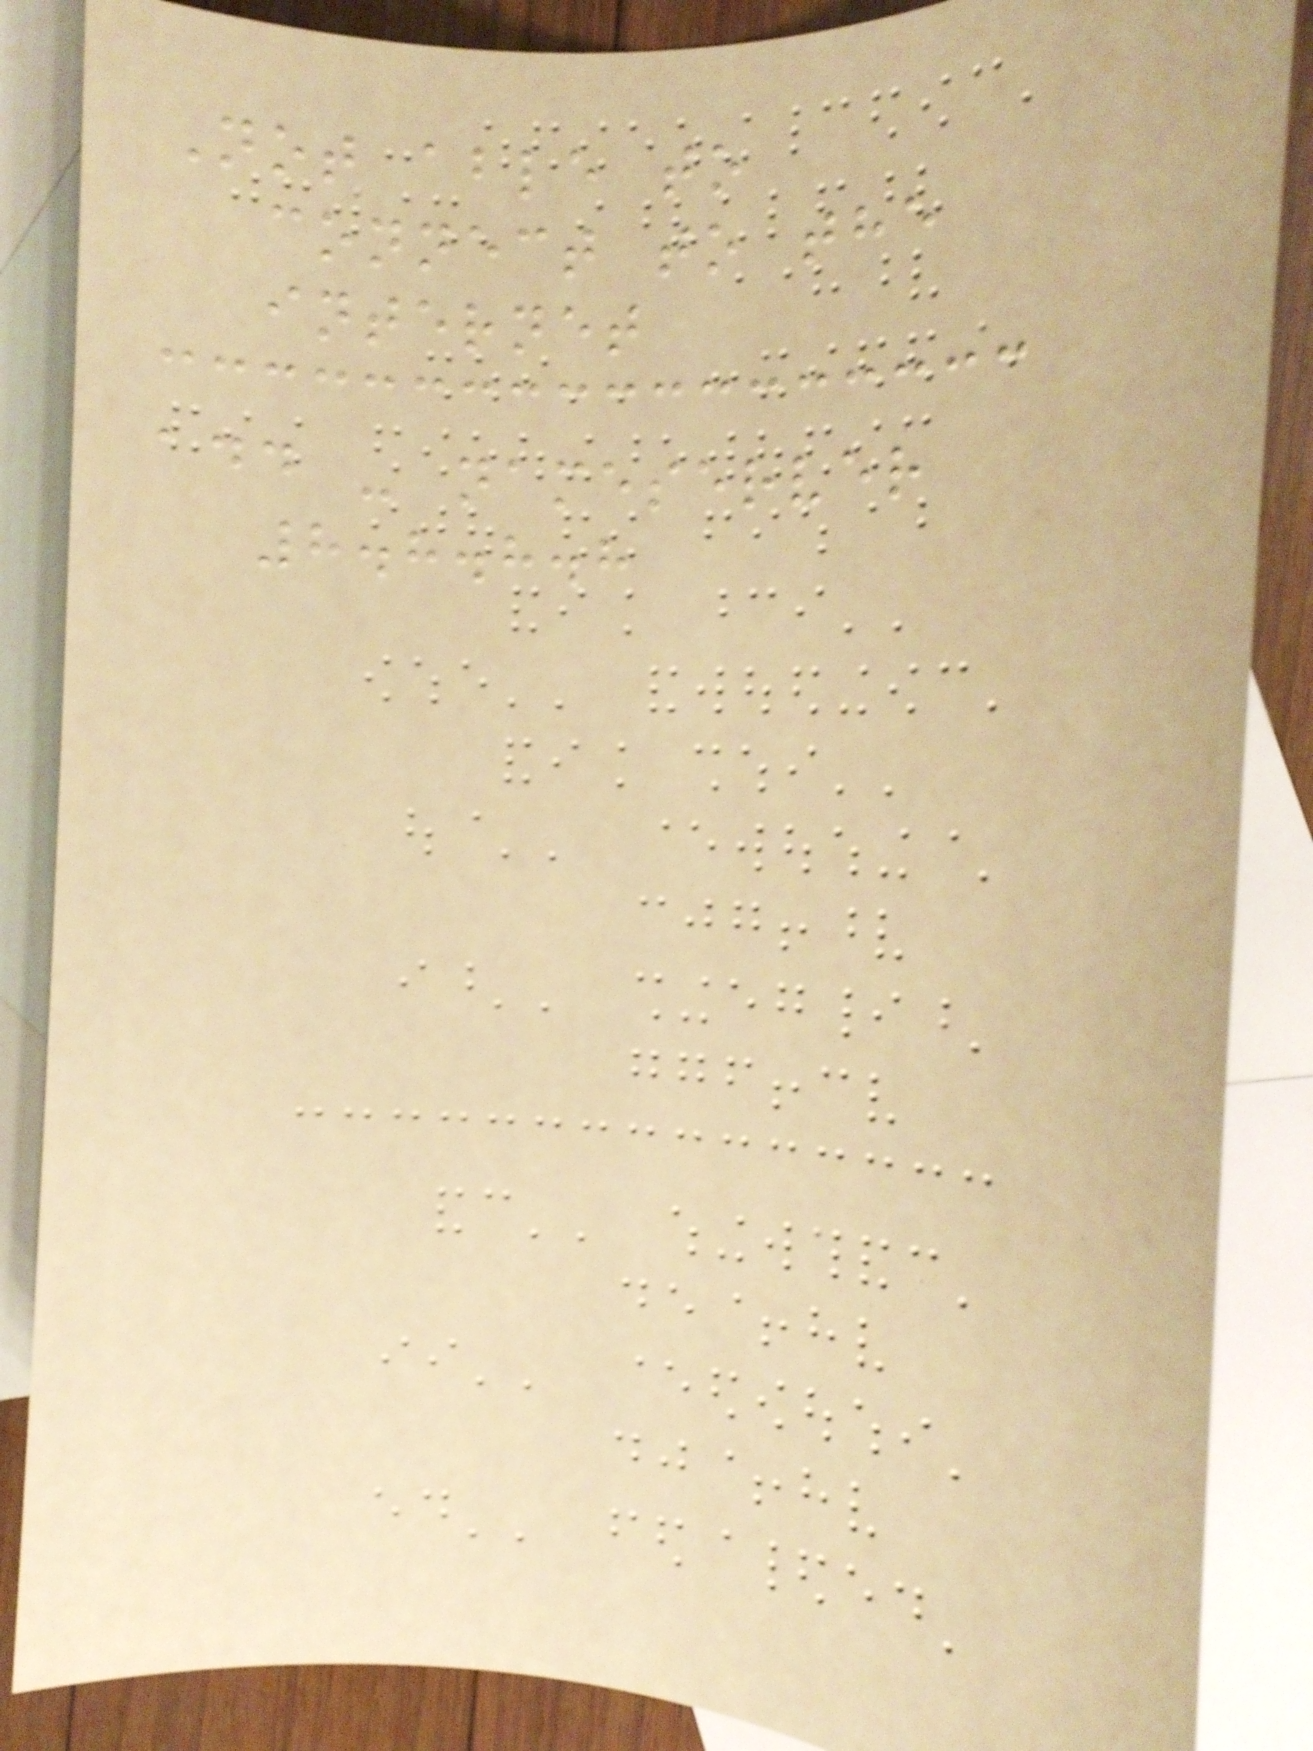Not able to
connect to the
internet
add - nameserver
8.8.8.8
